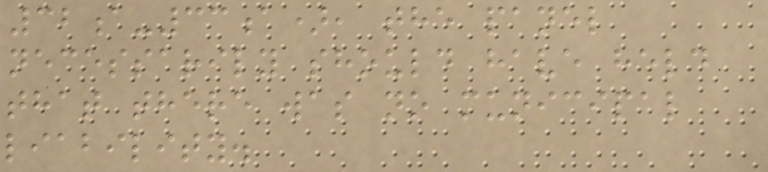32a-33a), the panel
necessarily should have held
that there was no municipal
liability.
